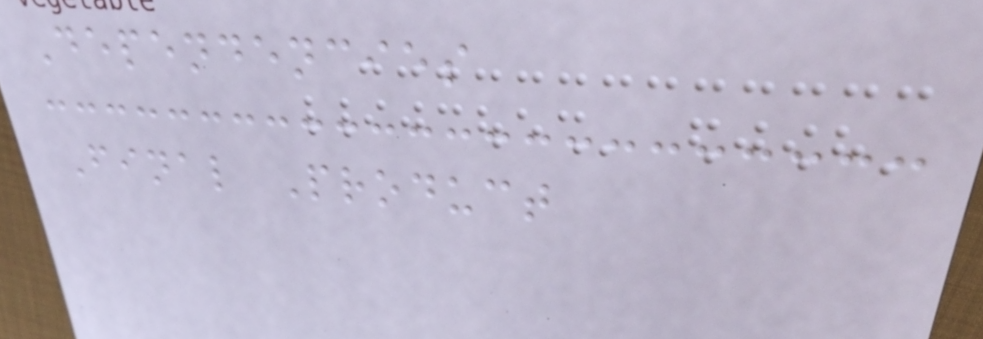Dependencies
Final Product
